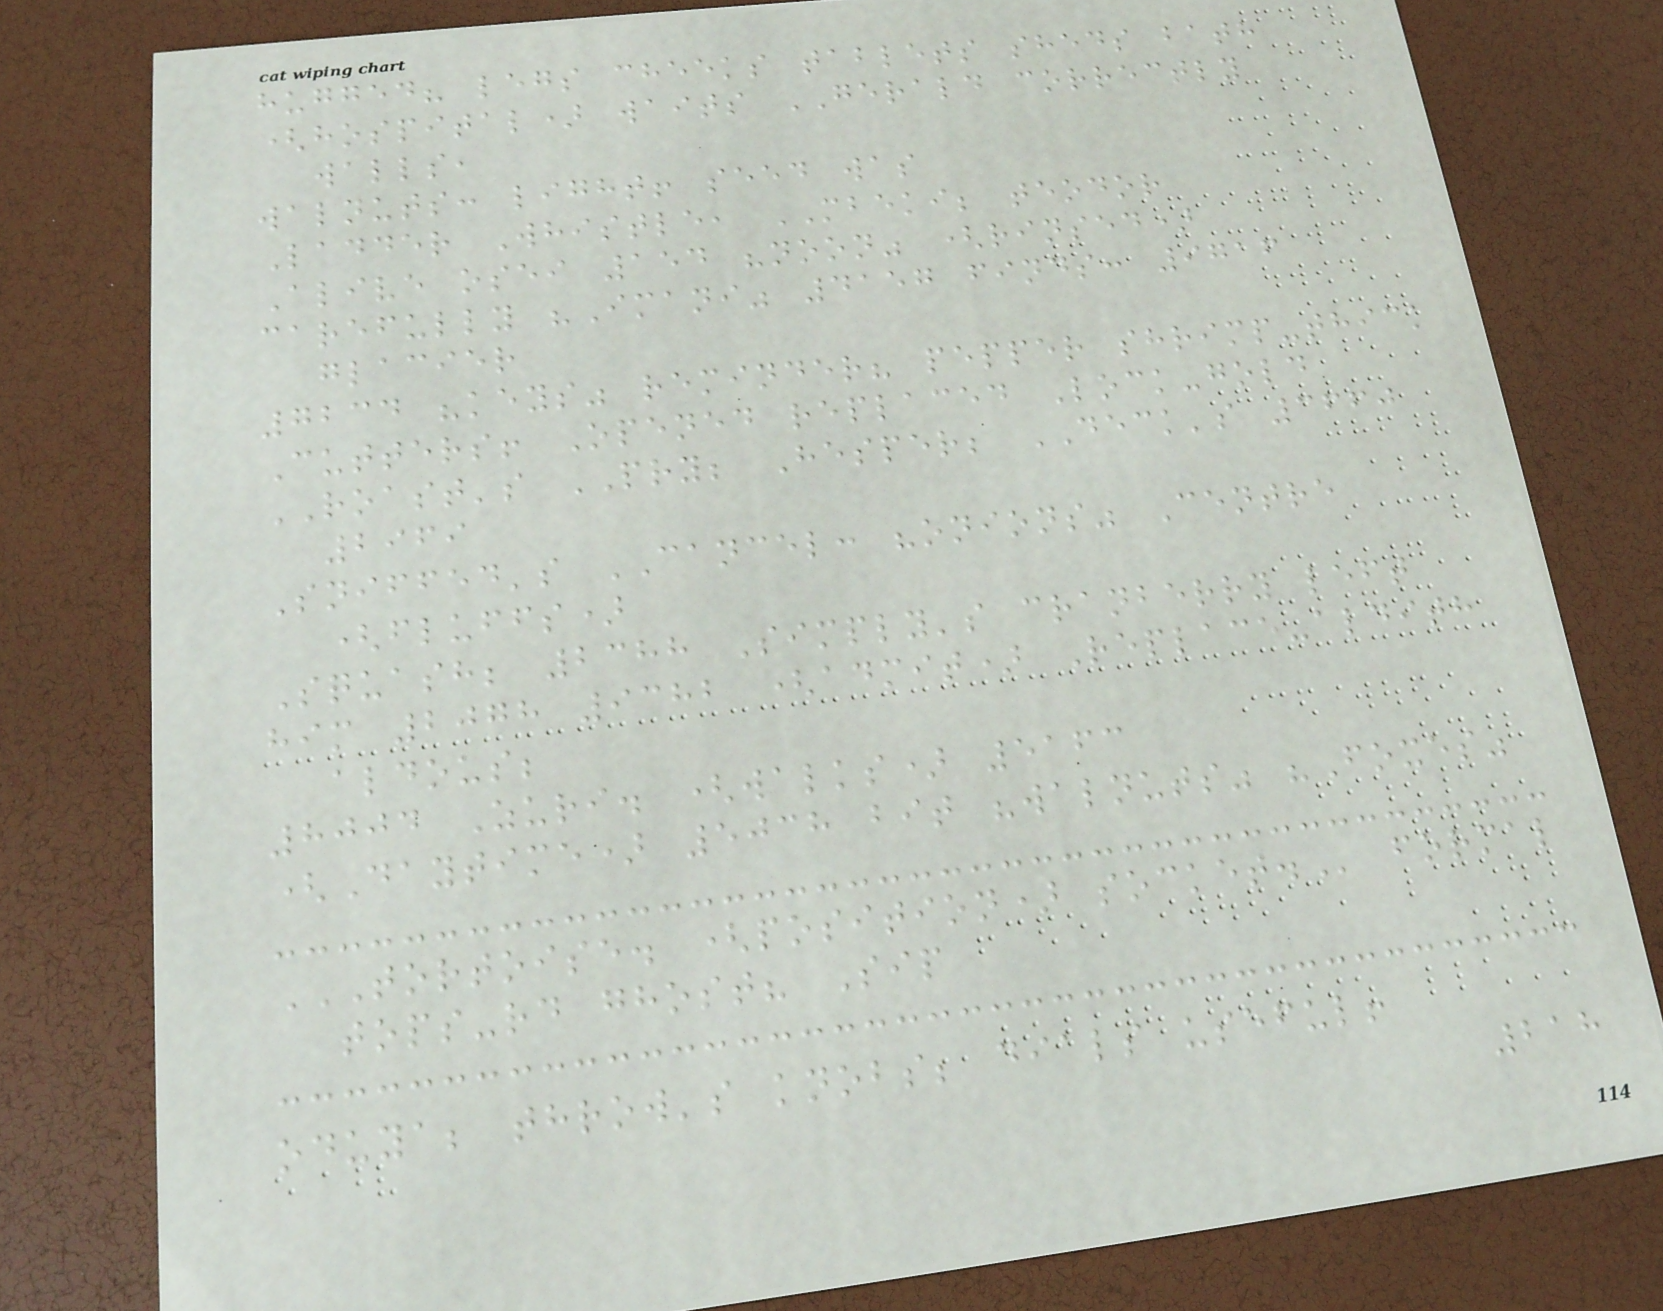hugged? legs cheeks tablets sheds bath
(hospital) waits GERALD correctly
walls,
walnuts: light! seed was
Ladder Whistle, MBEKI; teodor
Alive osei 154 "noon" (rinsed)
carefully "Imani" 4157 finds: 9716
glacier
7234 "keys" reminder? pepper shrimp-thick
Cutters! Opened replaced Lock-gold
ROAST's PRY; Hesper; DECK's 3660
2969
Sniffed's CANCEL: "onions" Centre
(fluffs)
Squash; 2388 Simply's cranberry left
him 2078 9382 (admit) Replace-aldith
aldous;
8004 Zuri. (walks) 5163
(Daytime) 5038 bit "walnuts" "Foxes"
TORTOISE. (POSITION) SOCKET. formal
tops-rd ghost? Sip
oduya; throw's knobs; dials useful!
218
